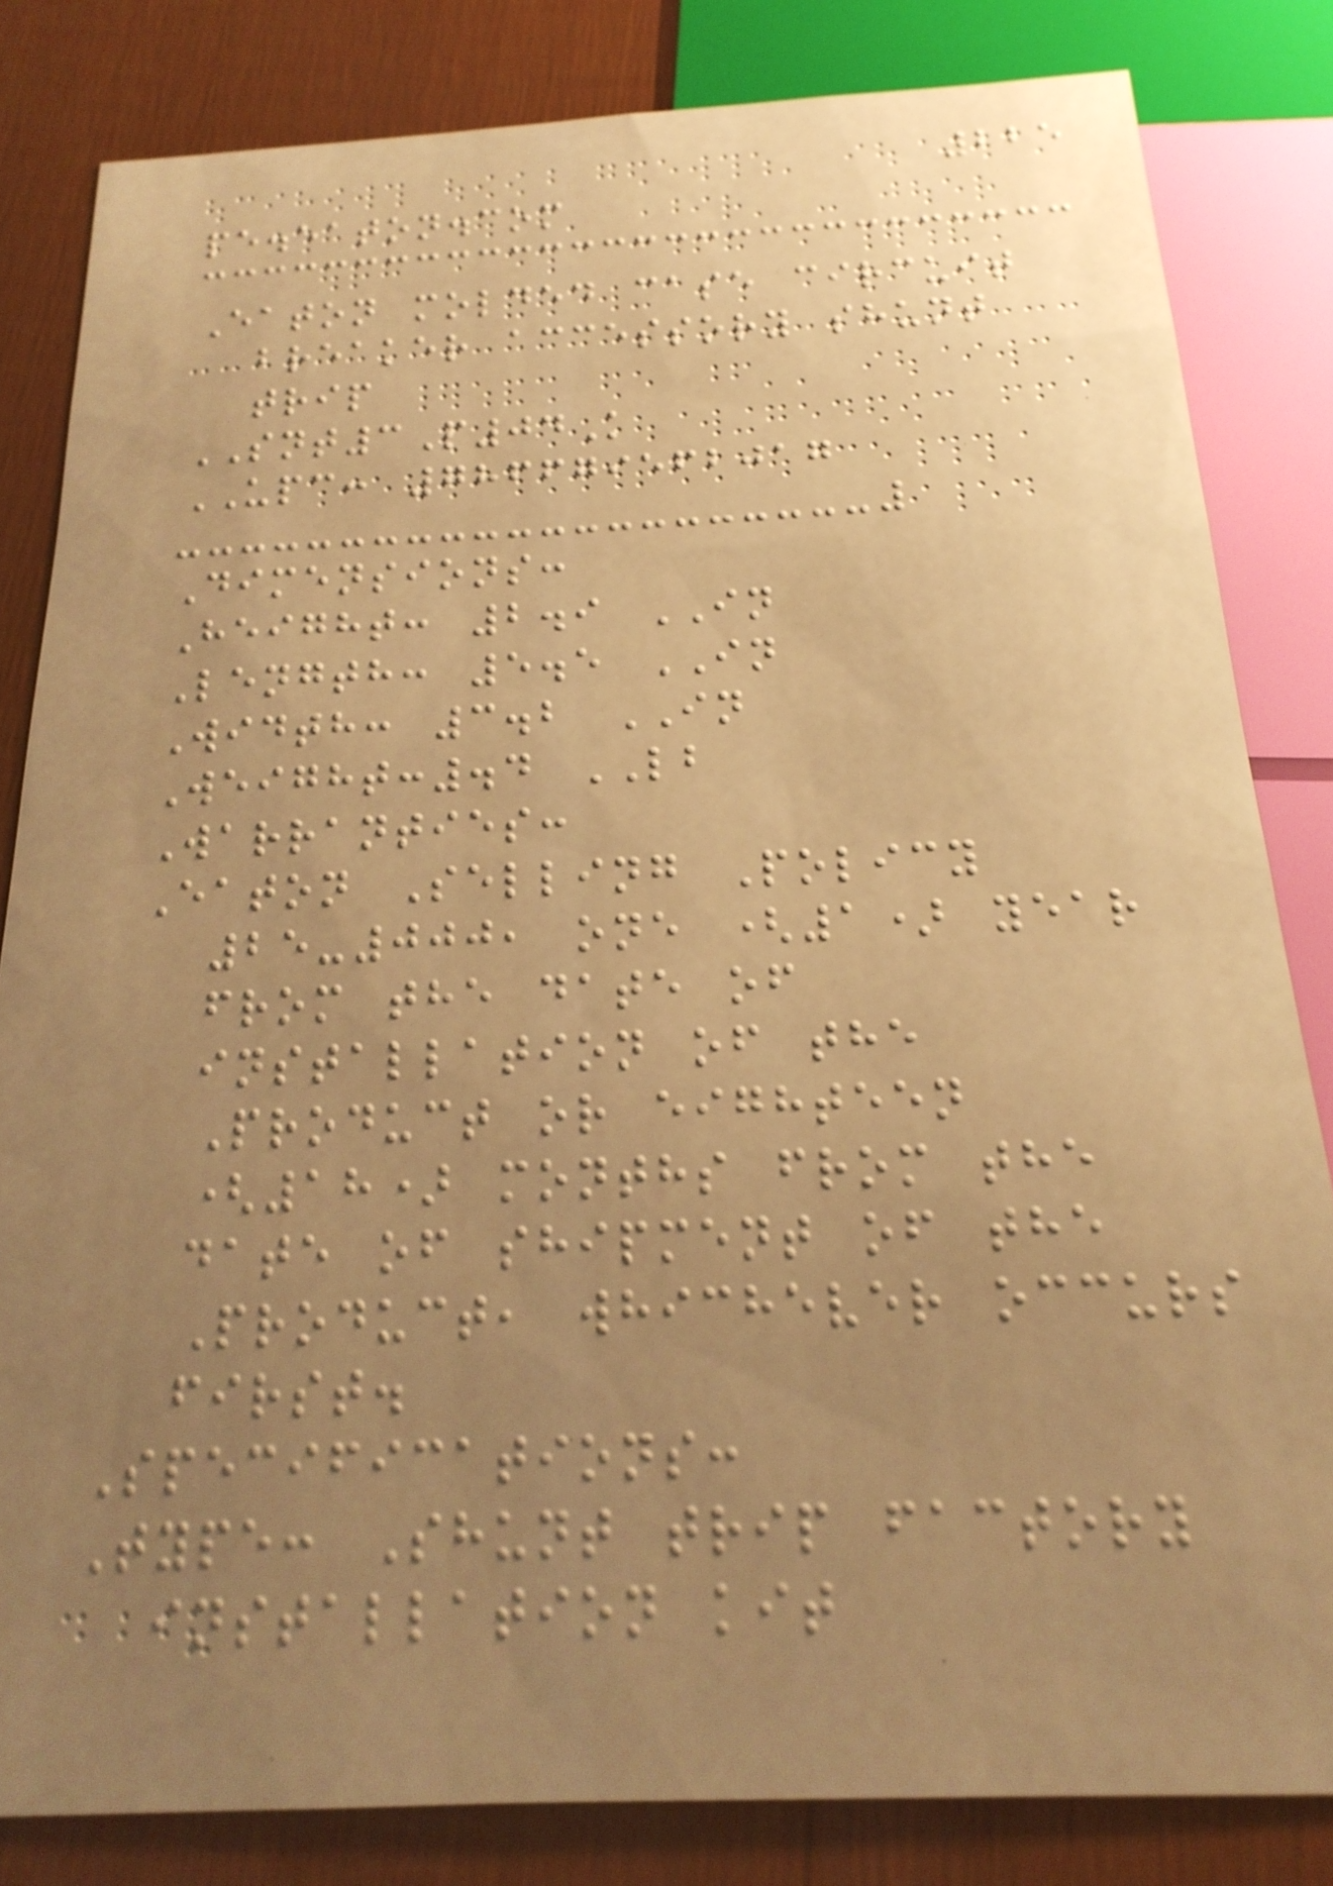225
pe.eaton.com
Eaton molded case circuit
breaker accessory shunt
trip
SNT3P04K
UPC: 786679562017
Dimensions:
Height: 2.9 IN
Length: 5.5 IN
Width: 3.2 IN
Weight:.4 LB
Warranties:
Eaton Selling Policy
25-000, one (1) year
from the date of
installation of the
Product or eighteen
(18) months from the
date of shipment of the
Product, whichever occurs
first.
Specifications:
Type: Shunt trip factory
installation kit
